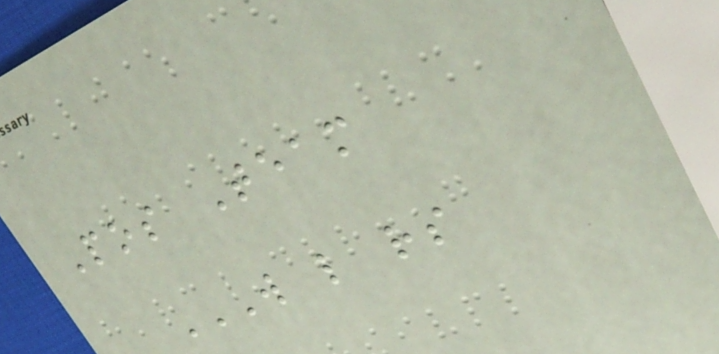Pos Team
W L RS
